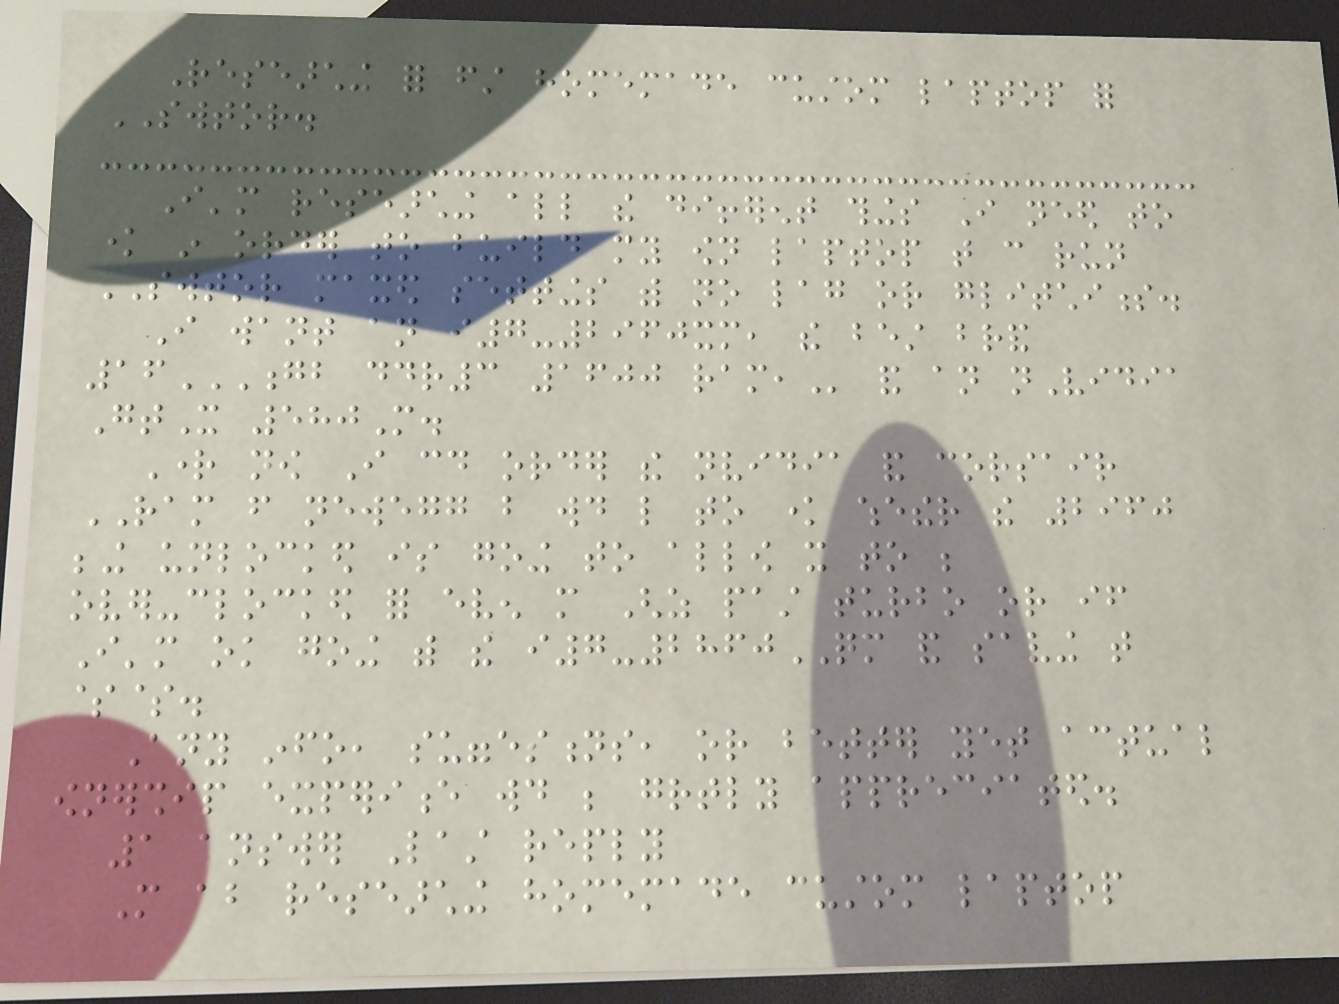Researching for first homemade custom laptop for
SWTOR.
I'm researching all the different things I need to
know in order to build my own laptop that can run
SWTOR maxed settings with no lag or glitchiness.
I want an i7-2960xm, the best brand
16GB DDR3 1600 RAM, and an nVidia
GtX 580M.
Right now I could order the nvidia and corsair
RAM from newegg but would like to know whether the 2960
being unlocked is going to allow it to be
over-clocked for even more Ghz past turbo or if
I'm ok going with the i7-2860QM and saving that
$$.
Any info, suggestions, or better yet actual
ownership experience would be greatly appreciated.
1 answer Last reply
More about researching homemade custom laptop
